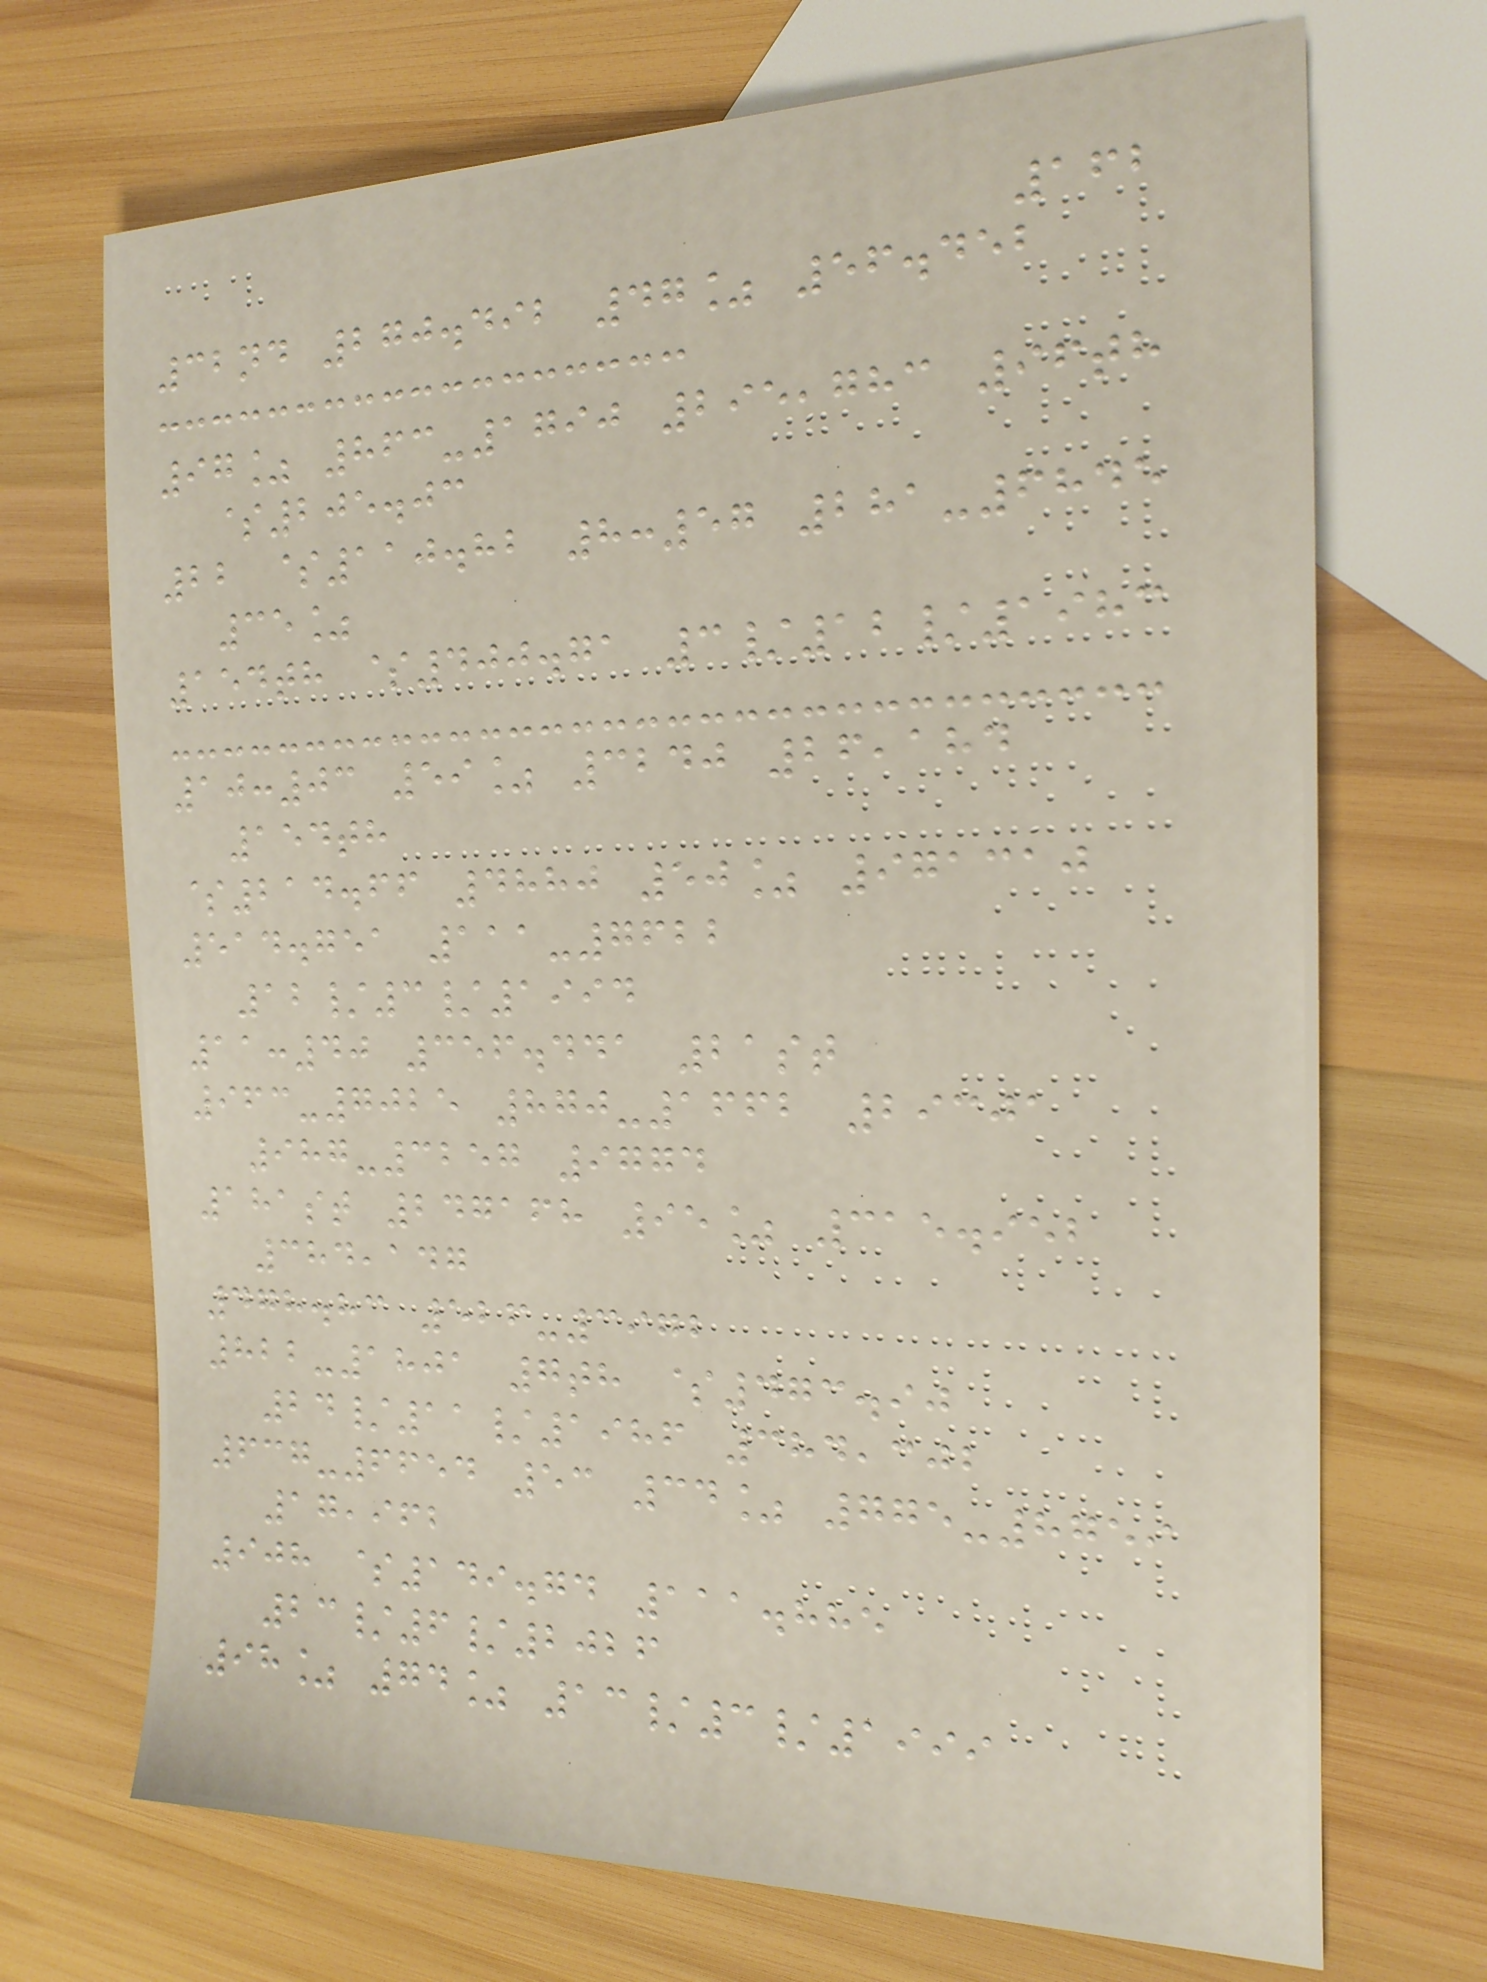162
32nd 270.492 47% 56.452
97% 863-1790 295,783 96th
$205.03
22 $110.82 8:57 281-6845
35%
154th $400.71 3/12/1983
10:03 59% 3240 26,184
154th
$214.66 4880 50% 971310
514.751 111-7622
12/3/1994
11:40 356.441 21st
963-7025 870-1662 29301
987-3257 9774
181st 247168 95% 315.952
384,147
478.83 526-3972
822-1801 7th $473.90
24/11/1986 384,302
637-6654 53 34% 775-8759
17,962
908 $149.74 111.885
23/6/2026
98% 74% 13/3/1999
